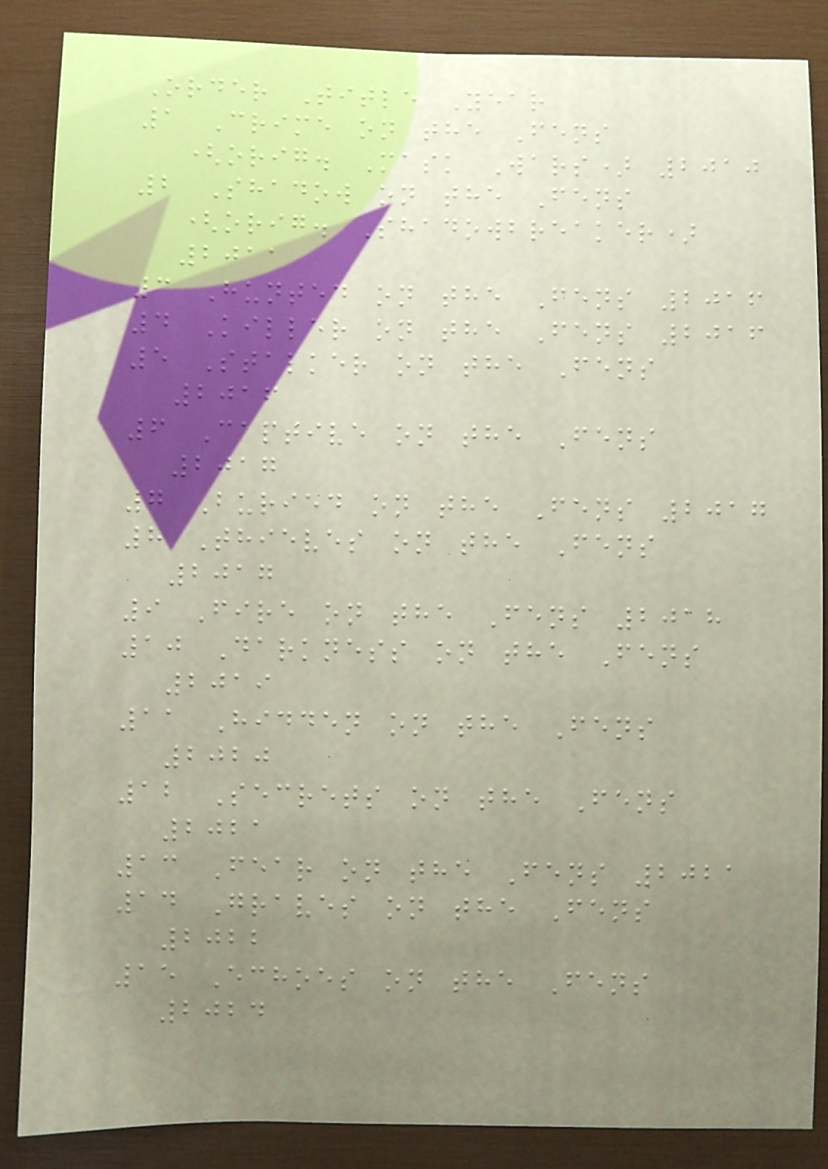Order Title Year
1 Crime on the Fens
(orig. Mask Wars) 2010
2 Shadow on the Fens
(orig. Shadowbreaker)
2011
3 Hunted on the Fens 2016
4 Killer on the Fens 2016
5 Stalker on the Fens
2016
6 Captive on the Fens
2017
7 Buried on the Fens 2017
8 Thieves on the Fens
2017
9 Fire on the Fens 2018
10 Darkness on the Fens
2019
11 Hidden on the Fens
2020
12 Secrets on the Fens
2021
13 Fear on the Fens 2021
14 Graves on the Fens
2022
15 Echoes on the Fens
2024
